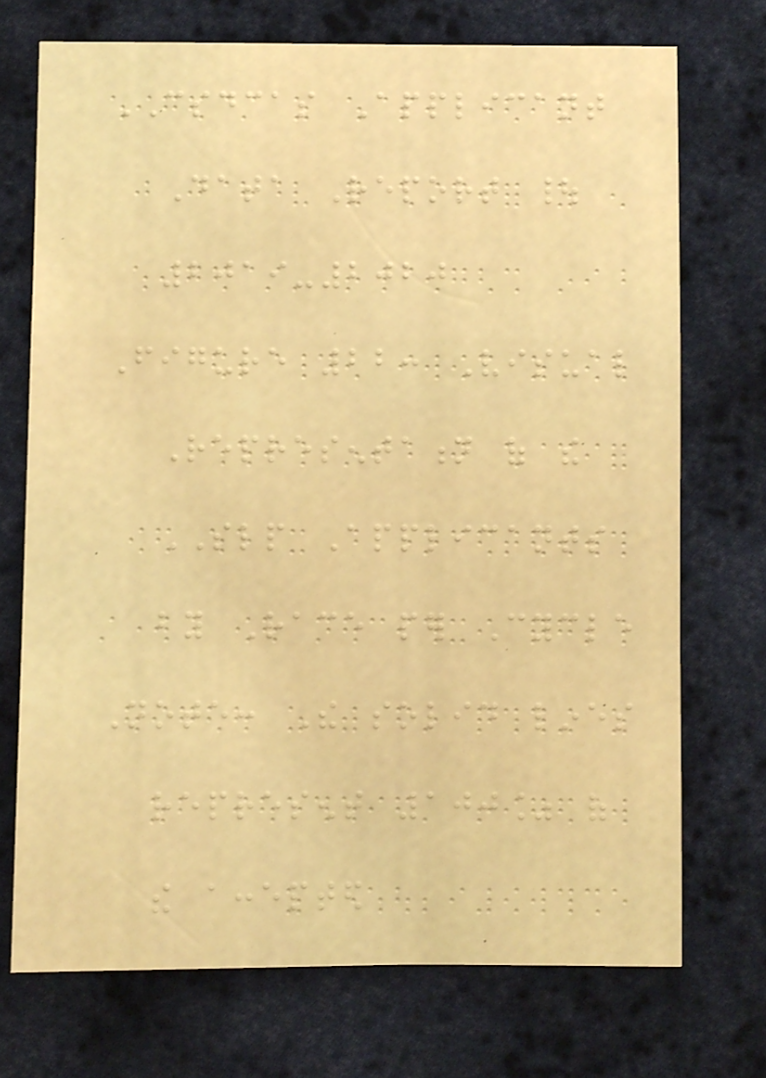CSDCAS Applicant
Data Report |
2019-2020
Figure 22: Visual
Representation of the
SLP Applicants
by Race per Cycle
Note: The solid lines
represent 100% of
the accepted
